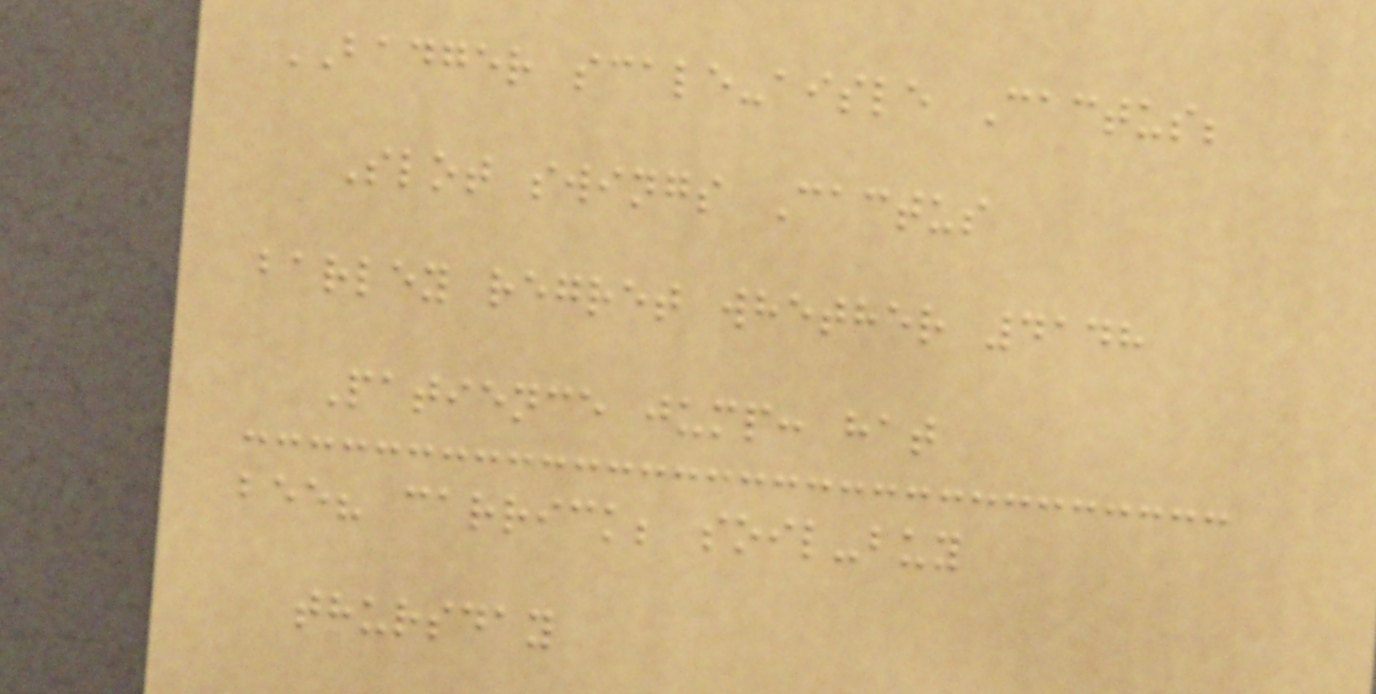BADGER scale-aisle Cactus;
Slot swings Cactus
barley regret whether 4148
Patience jump: hat
bee? carrick; soil-buy
thursday
